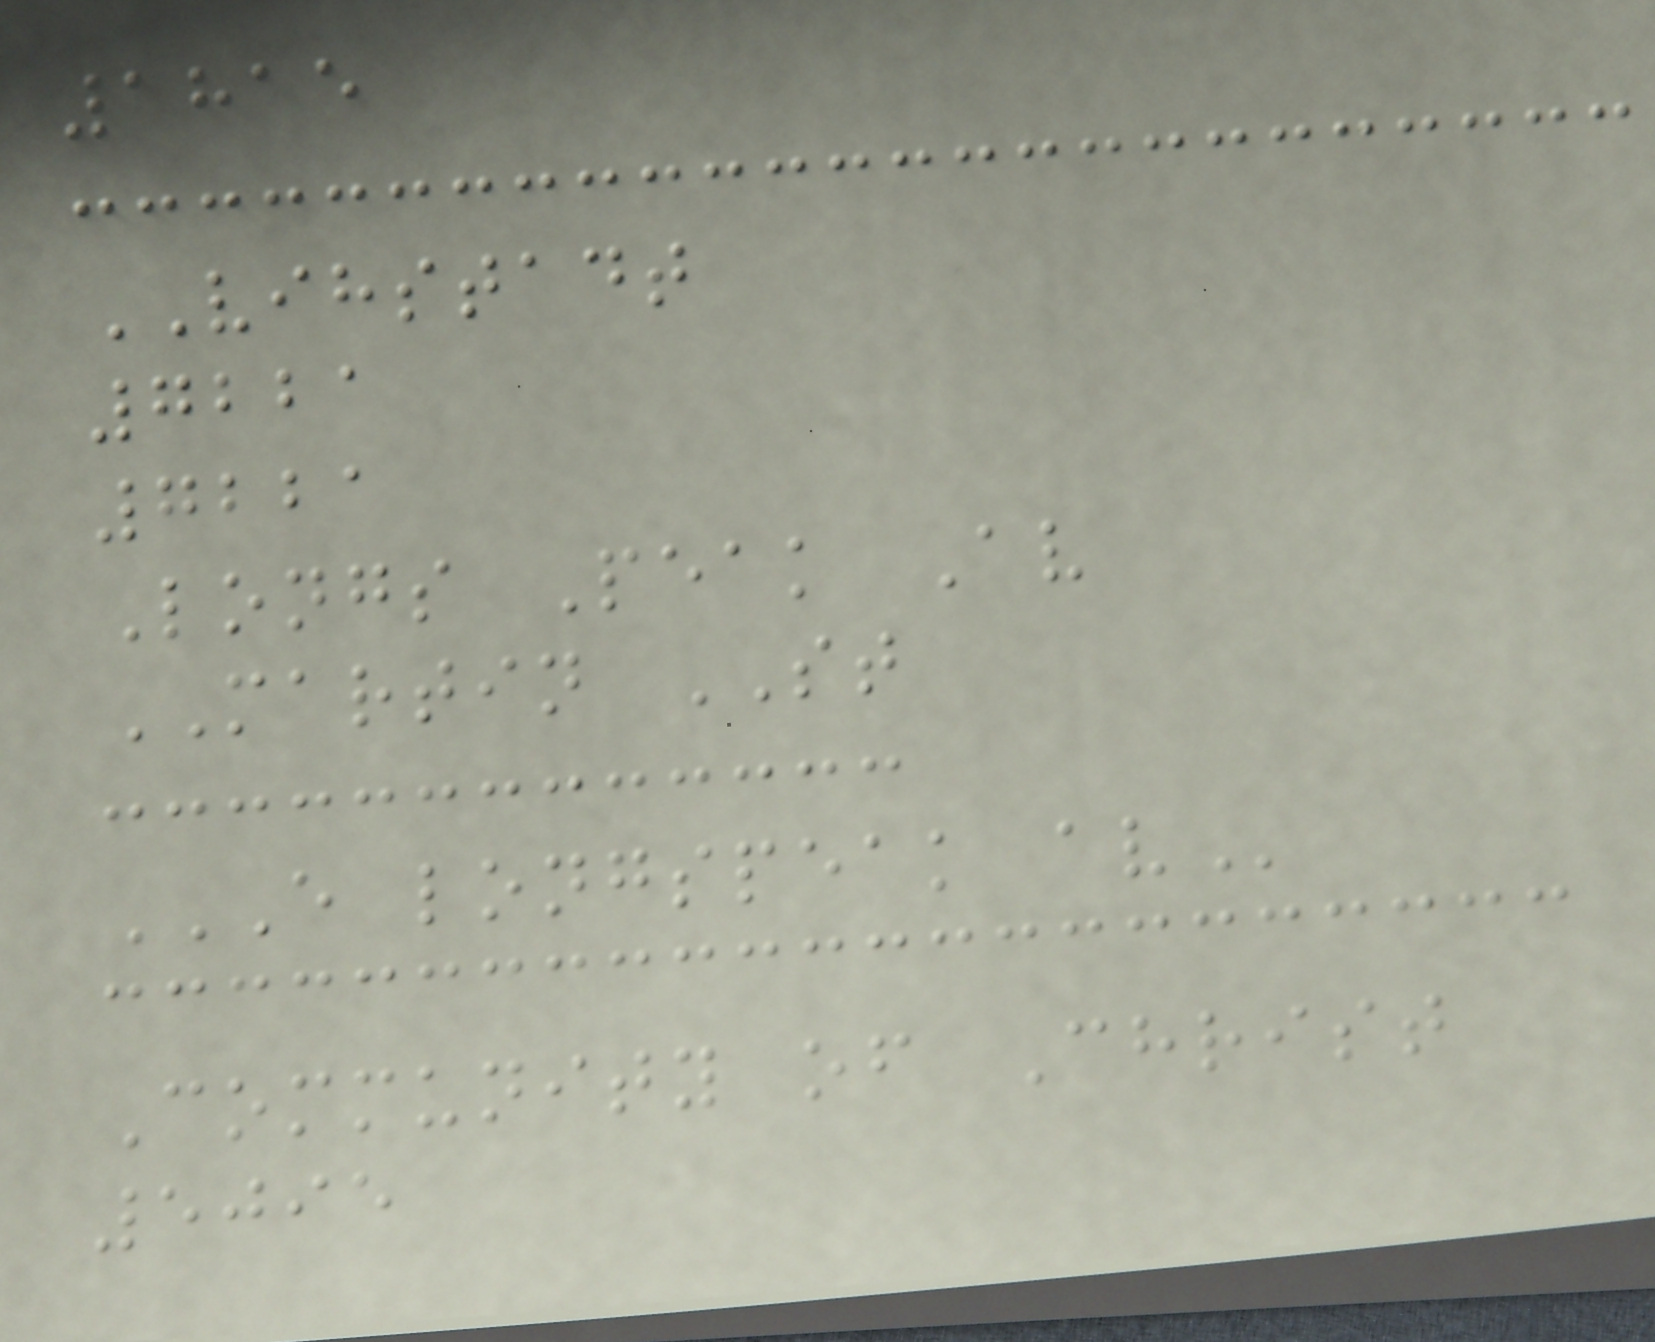1815
VIHSTADT
7221
7221
Longs Peak Av
MARTIN ST
E LONGSPEAK AV
Community of Christ
5095
